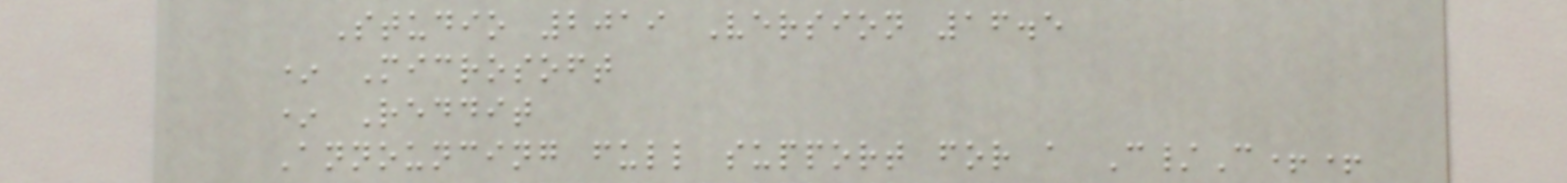Studio 2019 Version 16.5
* Microsoft
* Reddit
Announcing full support for a C/C++
